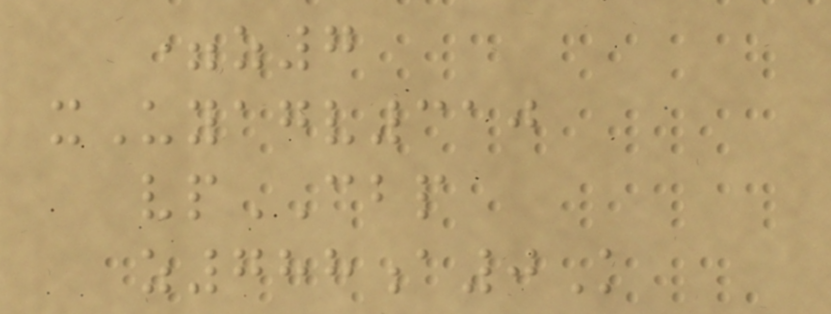=z7
xUyagv310
vpCBP
z788a0K
